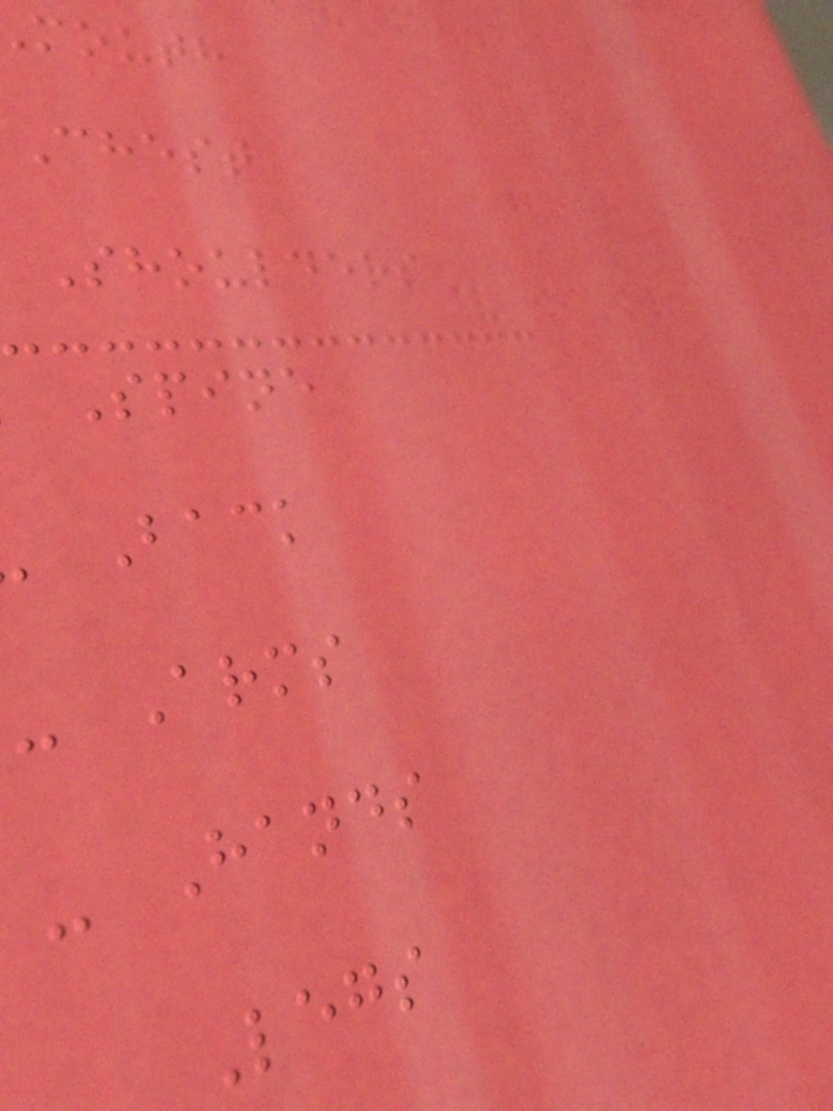mouth
Chest
Shoulders
Spine
Back
- Arms
- Hands
Legs
